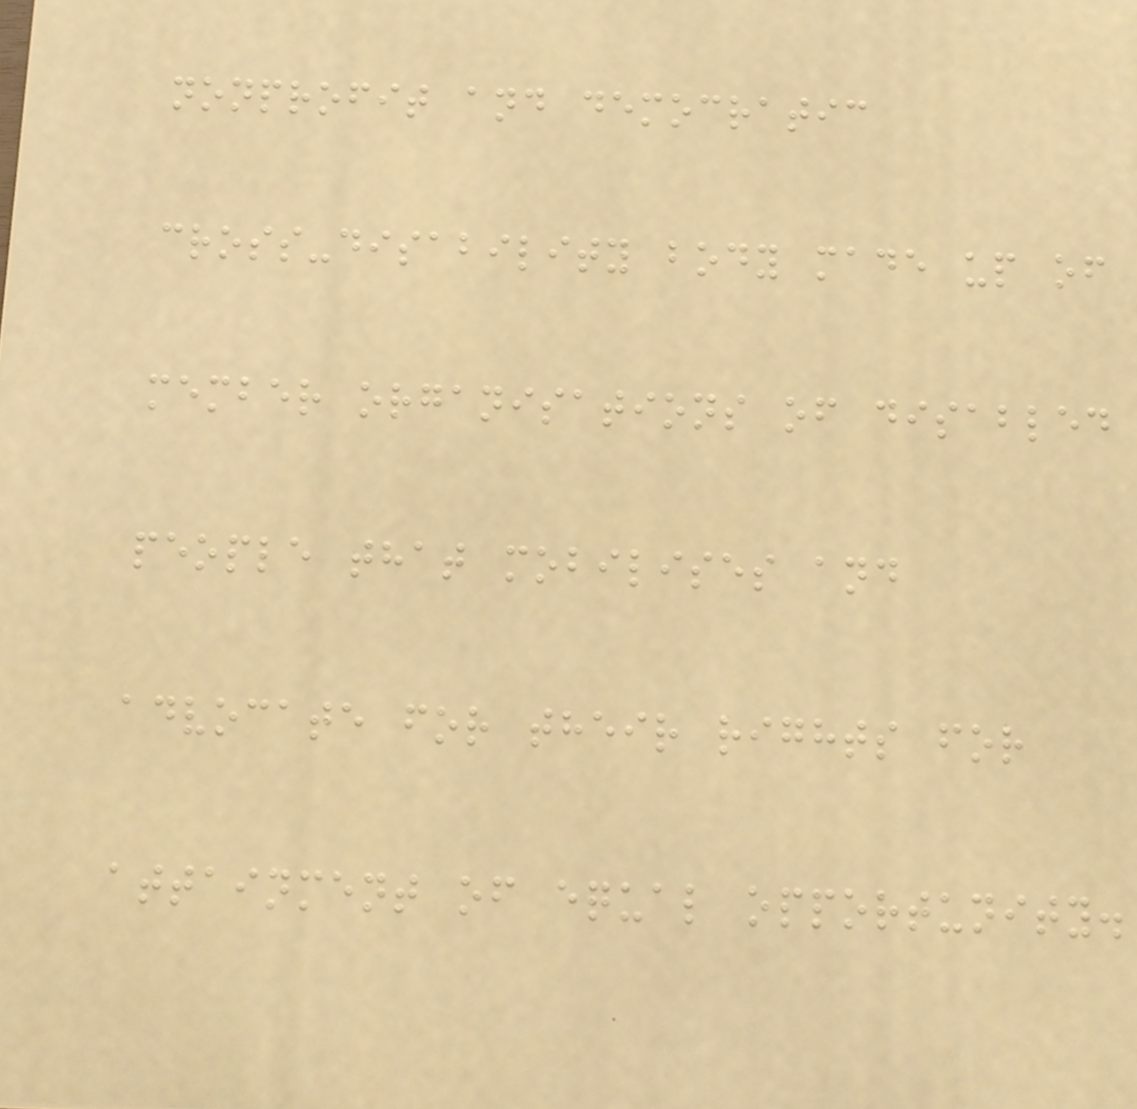nonprofit and democratic
cross-disability body made up of
member organisations of disabled
people that mobilises and
advocate for their rights for
attainment of equal opportunity.
